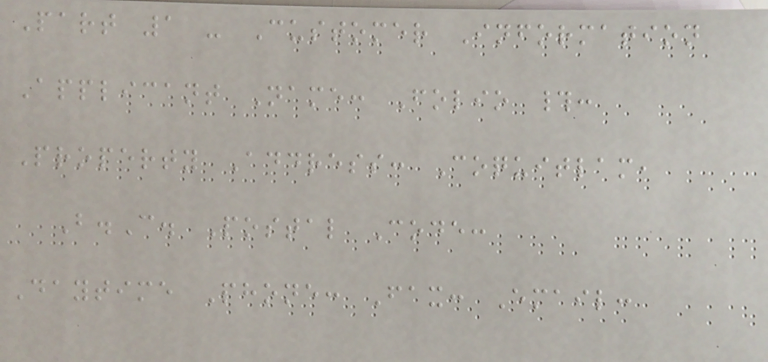Part 1 - Customer Information
Applicant Name: Folio #:
Property Address: Coquitlam,
B.C. Postal Code:
Daytime Phone: Fax: Email:
